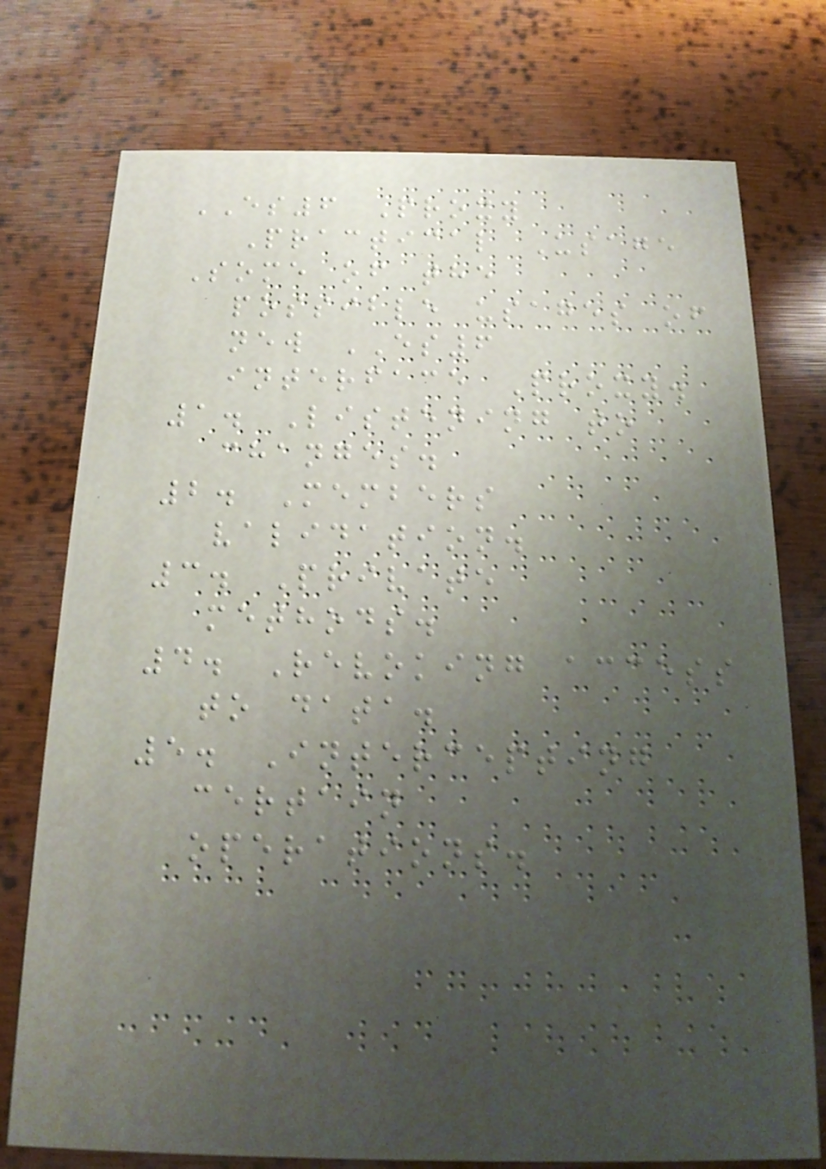ES6 Proxy
Practical Usage
Some of the
possible usages of
new ES6
interface Proxy.
1. Listening to
changes.
2. Members
validation.
3. Private
methods.
4. Revoking access
to data.
5. Intercepting
certain
operations.
